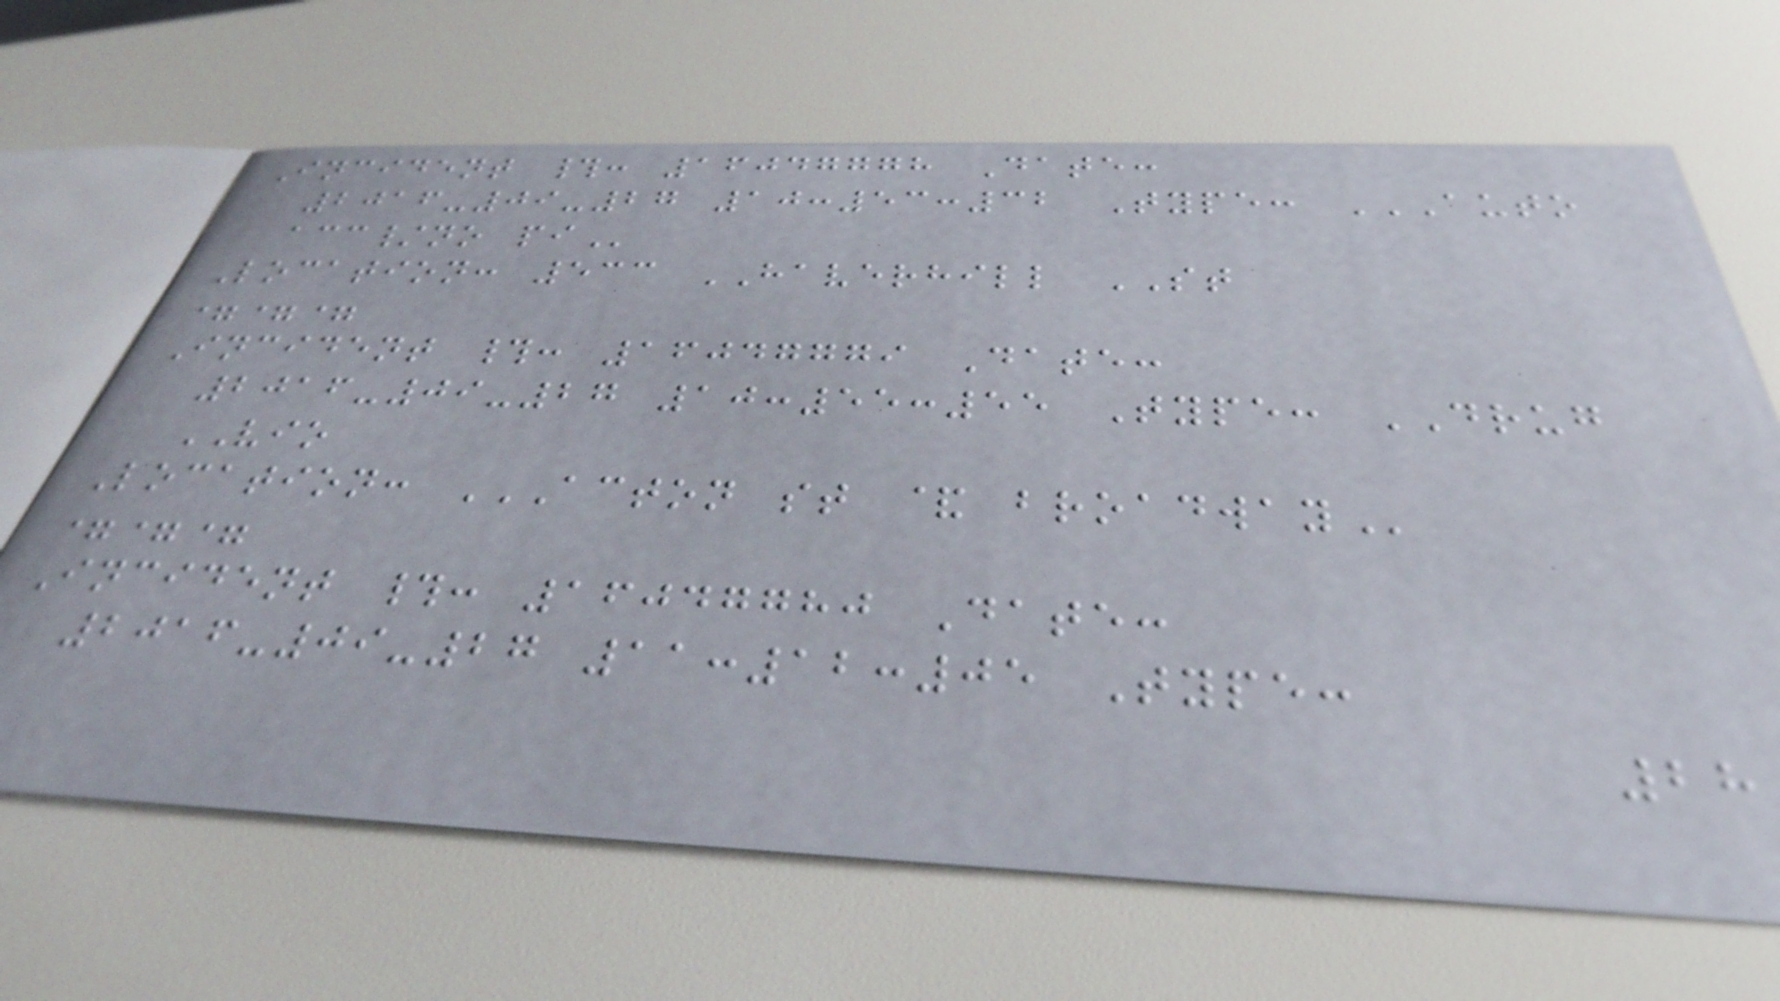Incident #: 16047778 Date:
2016-09-27 10:53:32 Type: AUTO
ACC/NO PI
Location: 533 HAVERHILL ST
===
Incident #: 16047779 Date:
2016-09-27 10:55:55 Type: DRUG
VIO
Location: ACTON ST & BROADWAY
===
Incident #: 16047780 Date:
2016-09-27 11:12:05 Type:
28
